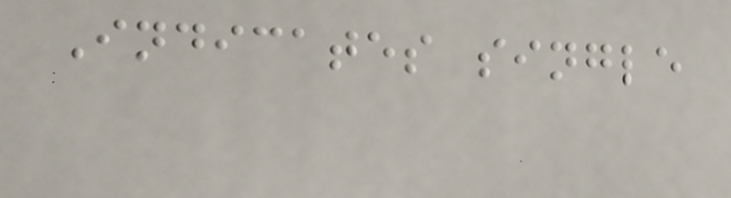Indicates single
